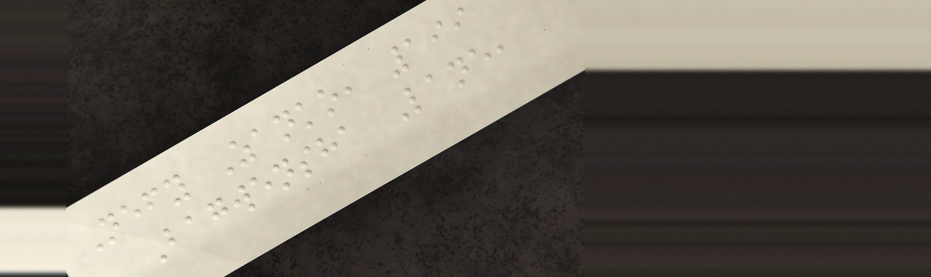Nefy Zanko, 199
Bagwensha Lane,
